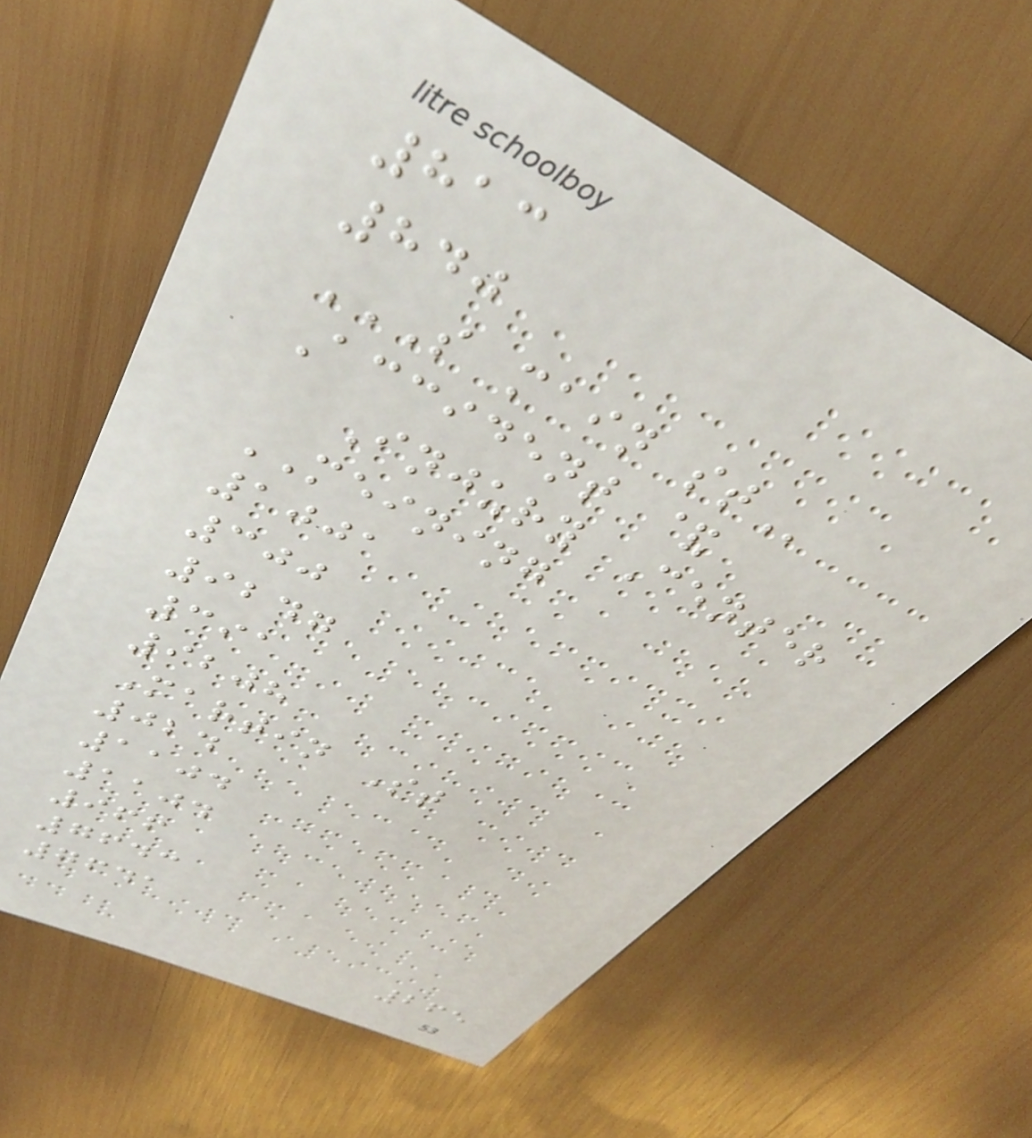813
840
S MAIN ST
Accident &
Injury Center
MEINING
1001
300
9247
391
9208
Martin St
024
1104
1104
966
7643
7641
265
